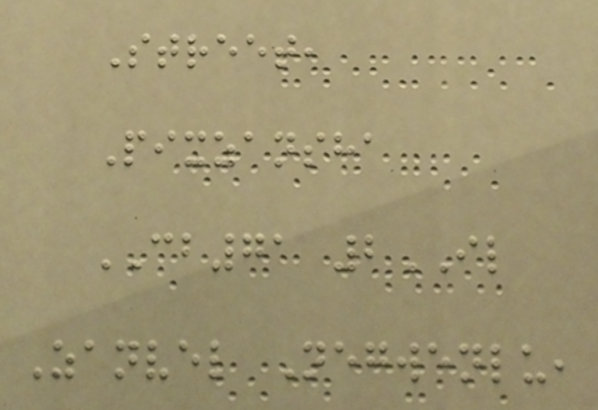Street,
Pixzansha
CB71 2IL
Zanvel Negwenlu,
